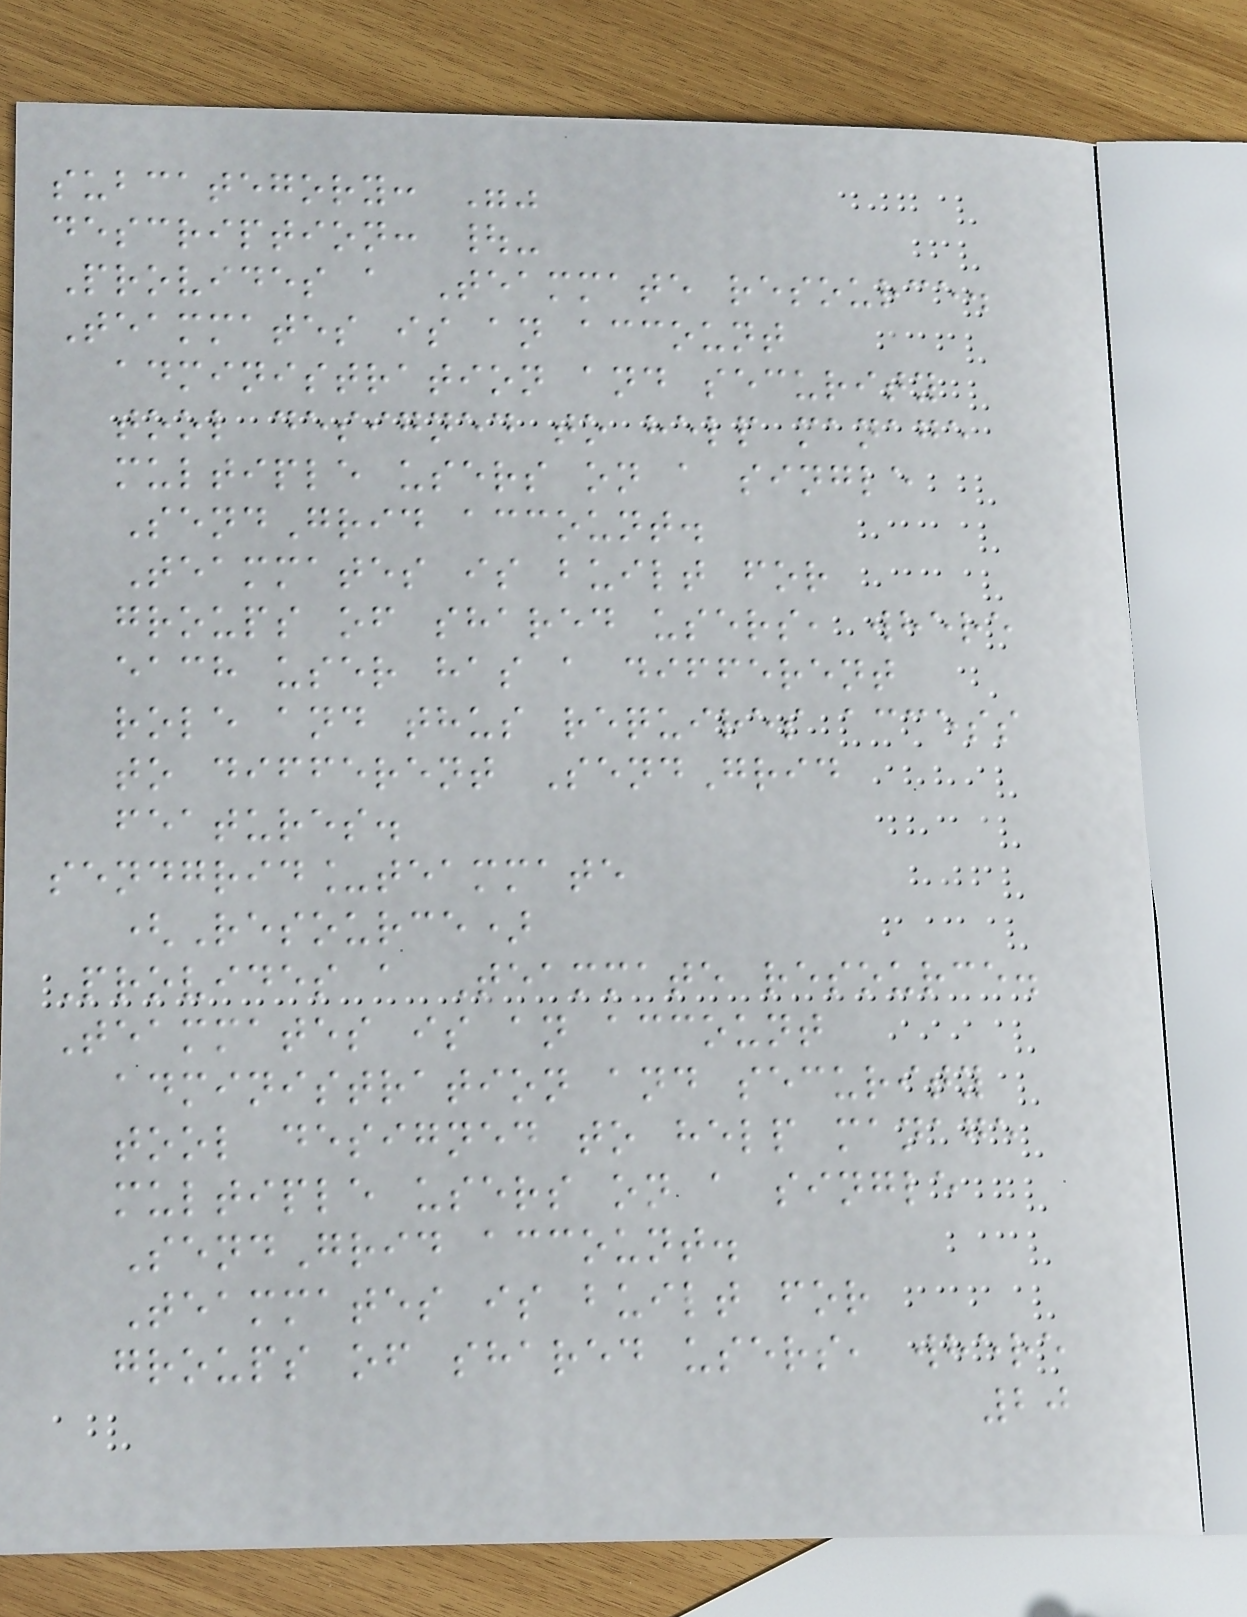subcategory: ""
description: |-
Provides a Teammate resource.
Teammates is an account
administration and security
tool designed to help manage
multiple users on a single
SendGrid account.
Teammates is built for
groups of shared users, where
each user has a different
role and thus requires access
to different SendGrid
features.
sendgrid_teammate
(Resource)
Provides a Teammate resource.
Teammates is an account
administration and security
tool designed to help manage
multiple users on a single
SendGrid account.
Teammates is built for
groups of shared users, where
20
